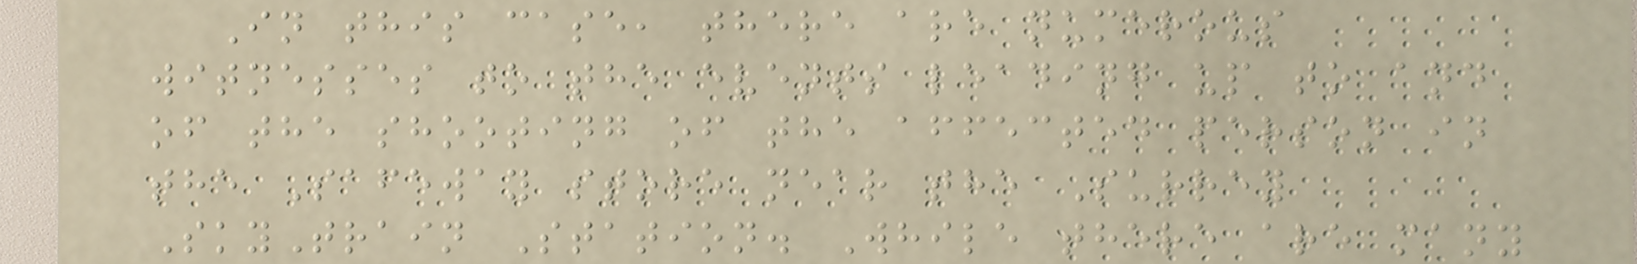In this case, there are numerous
witnesses to the events leading up to and
of the shooting of the affected person in
the Safeway store near the Surrey
SkyTrain Station. While there are many
